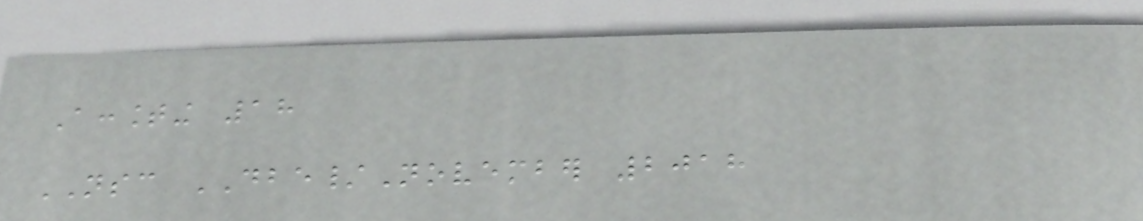Accounting 18
NSC DBE/November 2018
